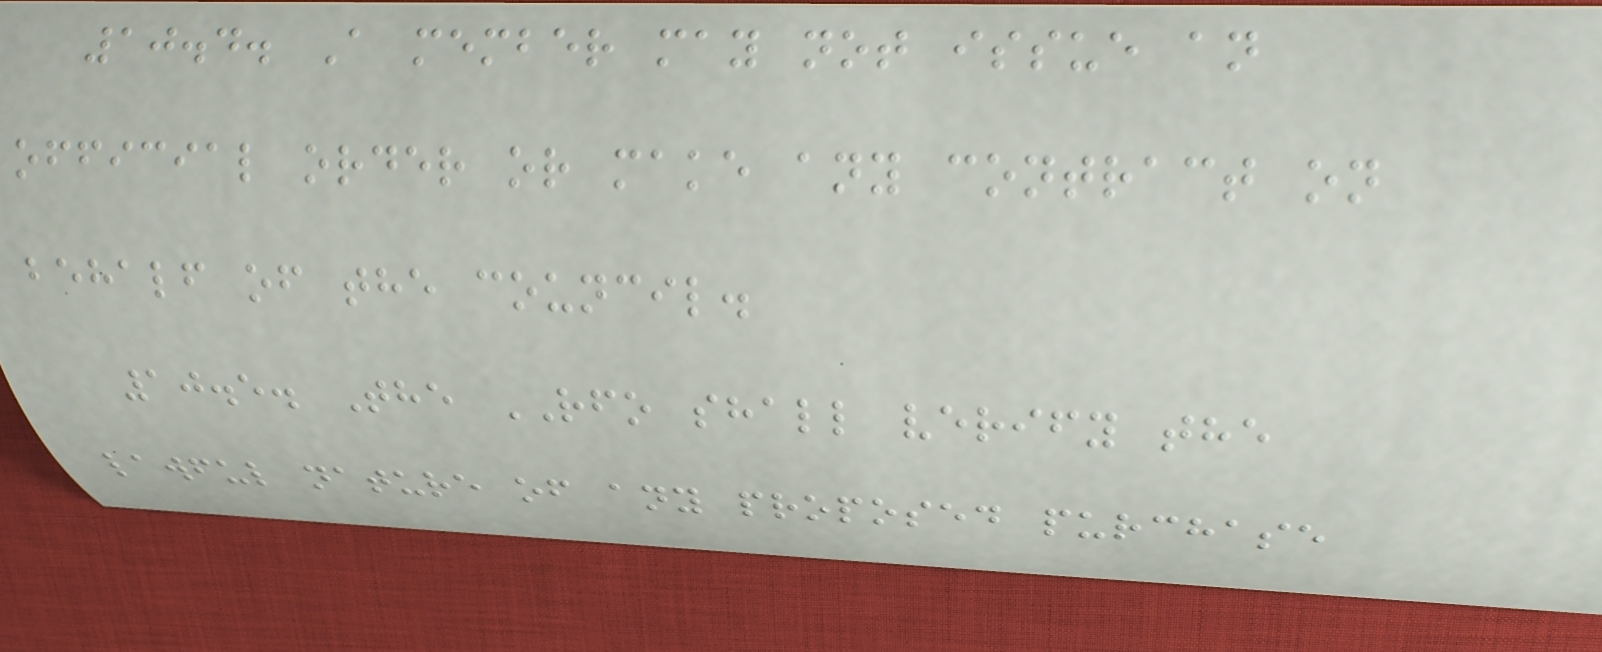10.4. A member may not issue an
official order or make any contract on
behalf of the council.
10.5. The RFO shall verify the
lawful nature of any proposed purchase
